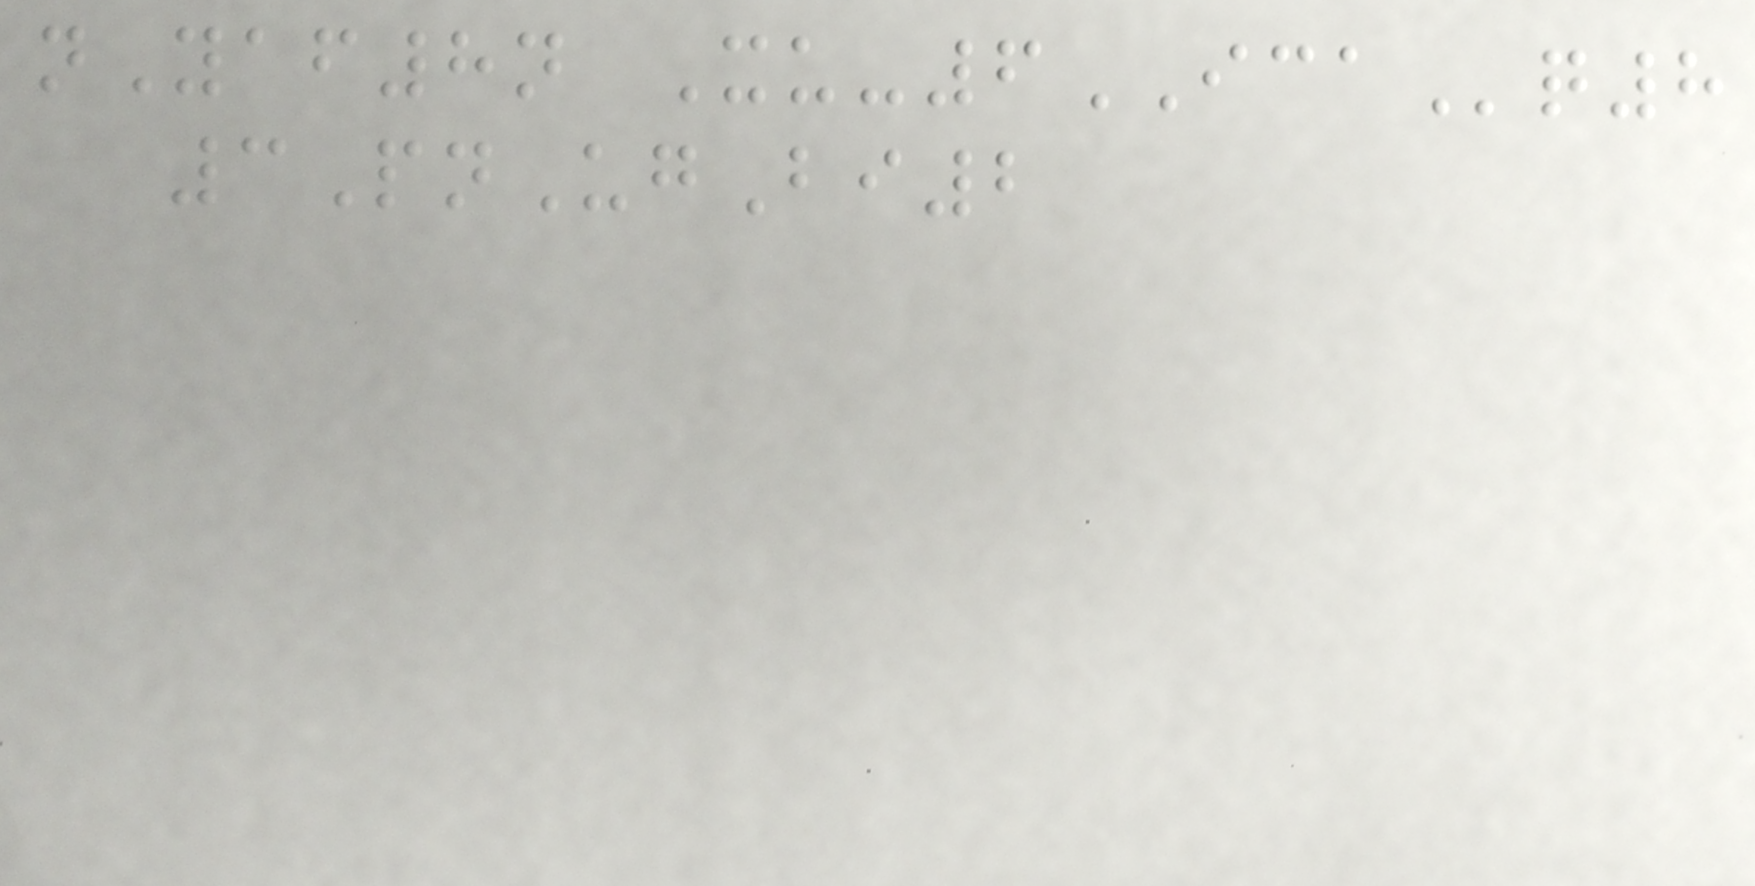nYaf8n Xu-6ICAq8
3PnUgBi2
